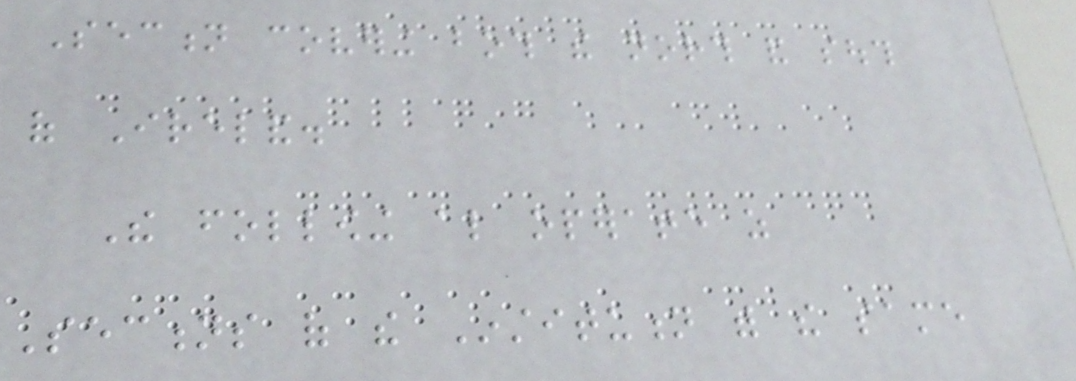Section covering both the north and south
of Ireland.
The following also operate as
Sections of the Institution with the same
